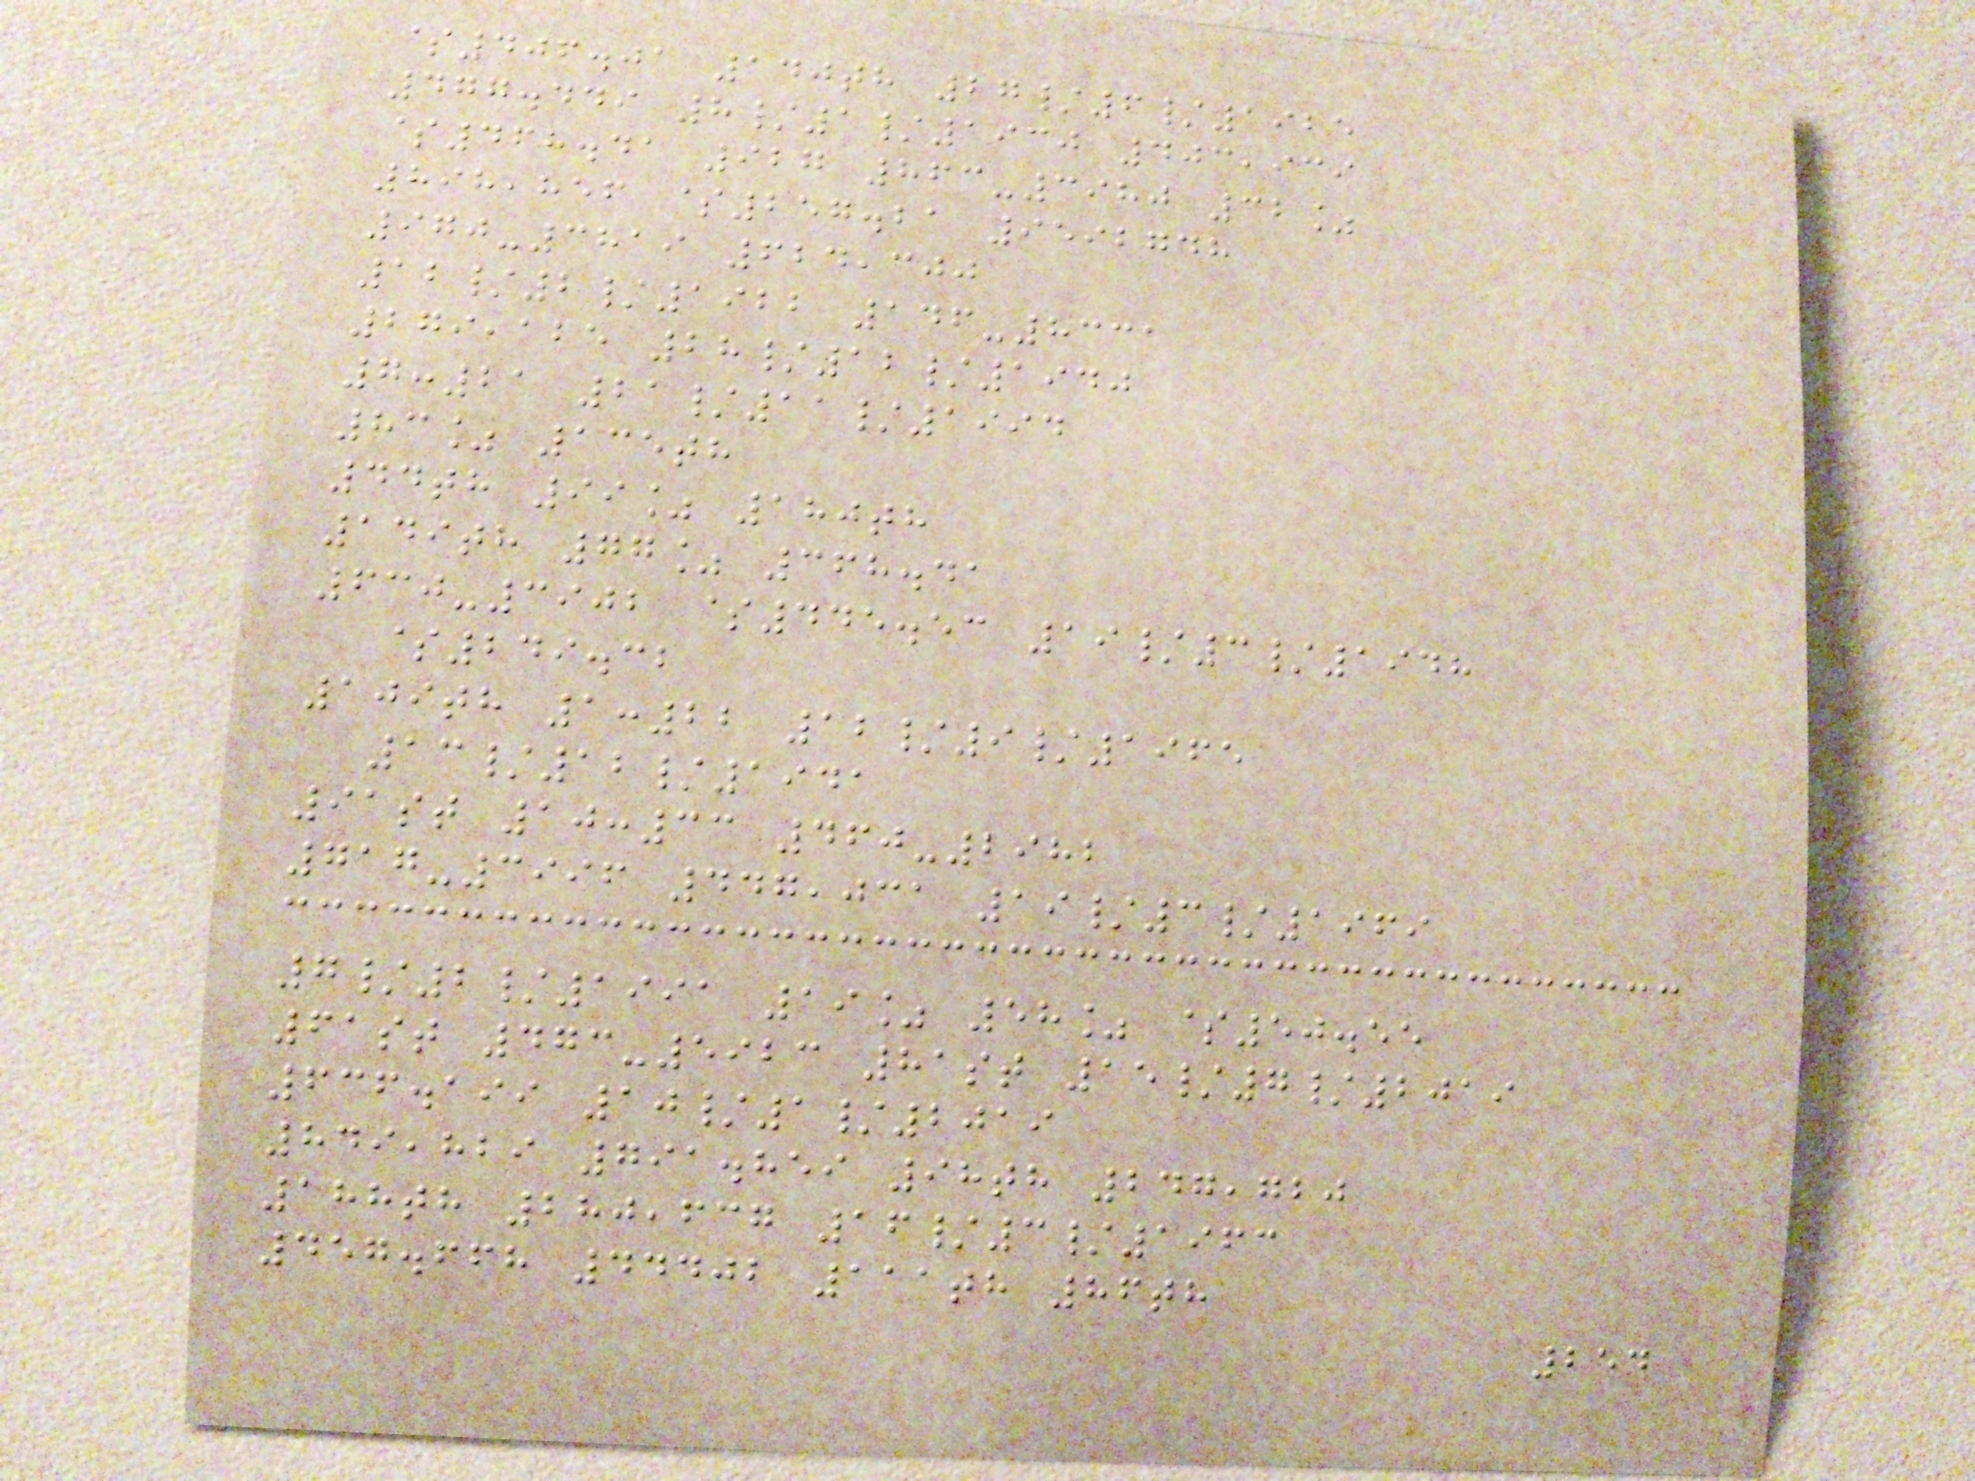$406.01 140th 27/6/1925
477.449 8/1/1930 403,939
$468.41 927 863-3980 32%
898,856 $257.21 9592748
970-3819 624,300
12/2/1922 146-8331
279,125 28/12/1940
7:21 21/11/1994
83% 135th
44th 99% 180th
149th 77% 368.41
630-3902 $445.53 19/3/1948
$249.32
109th 1:22 12/9/1965
13/12/1941
91st 10:33 460-2982
717-3996 447,031 19/3/1969
7/2/1991 19% 58% $50.55
61st 473-5923 81st 15/7/2019
636.199 10/1/2019
849,829 791.859 98th 247,720
188th 280,637 16/3/1963
457.668 44402 111th 86th
254
